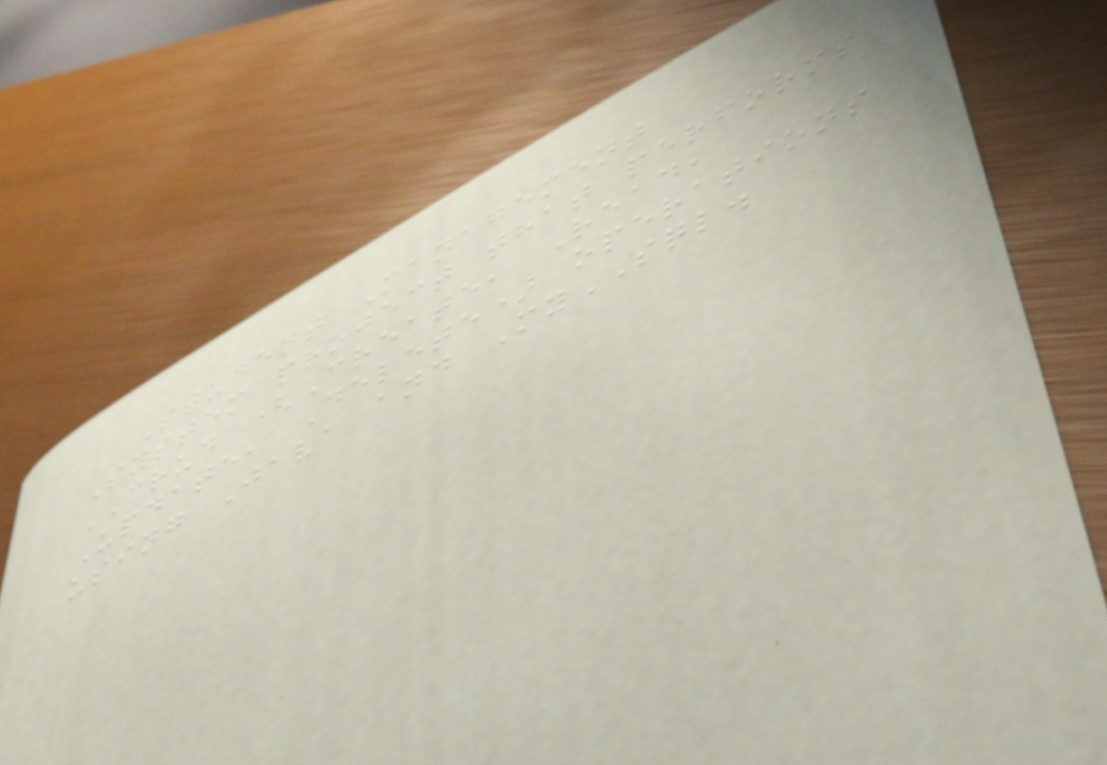Student Management
System project that performs
CRUD (Create, Read,
Update, Delete) operations
using Java and MySQL.
